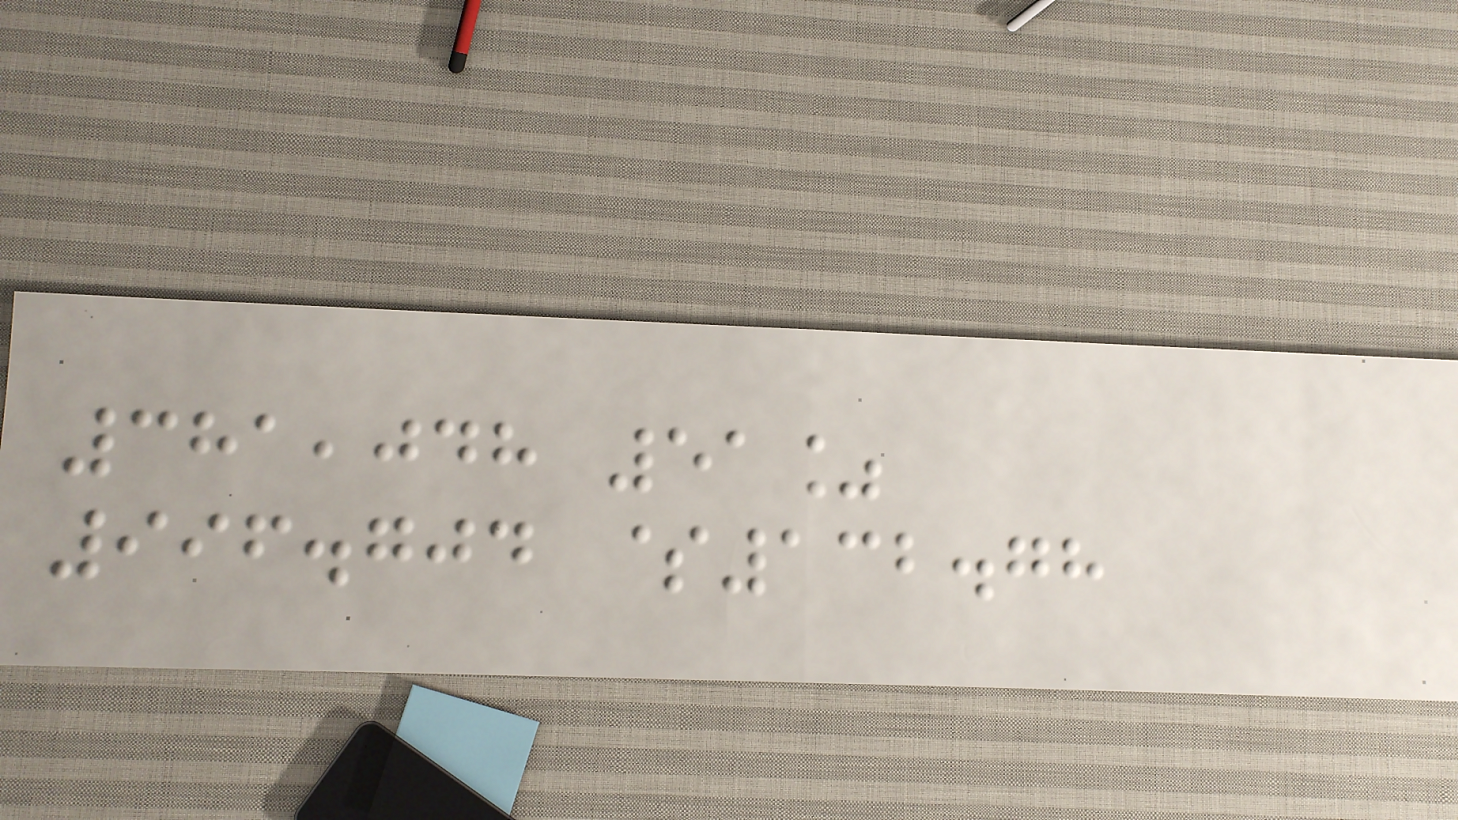381,048 51%
996.704 $132.78
